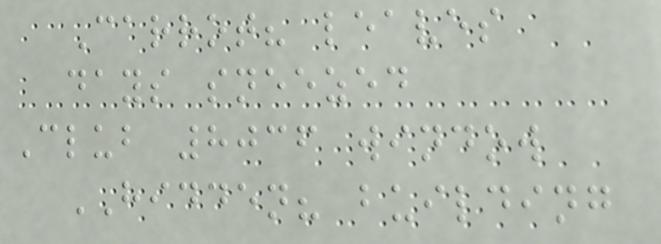Carrot? leaves
days sneezed
Club 8036 window
HIDDEN? building
